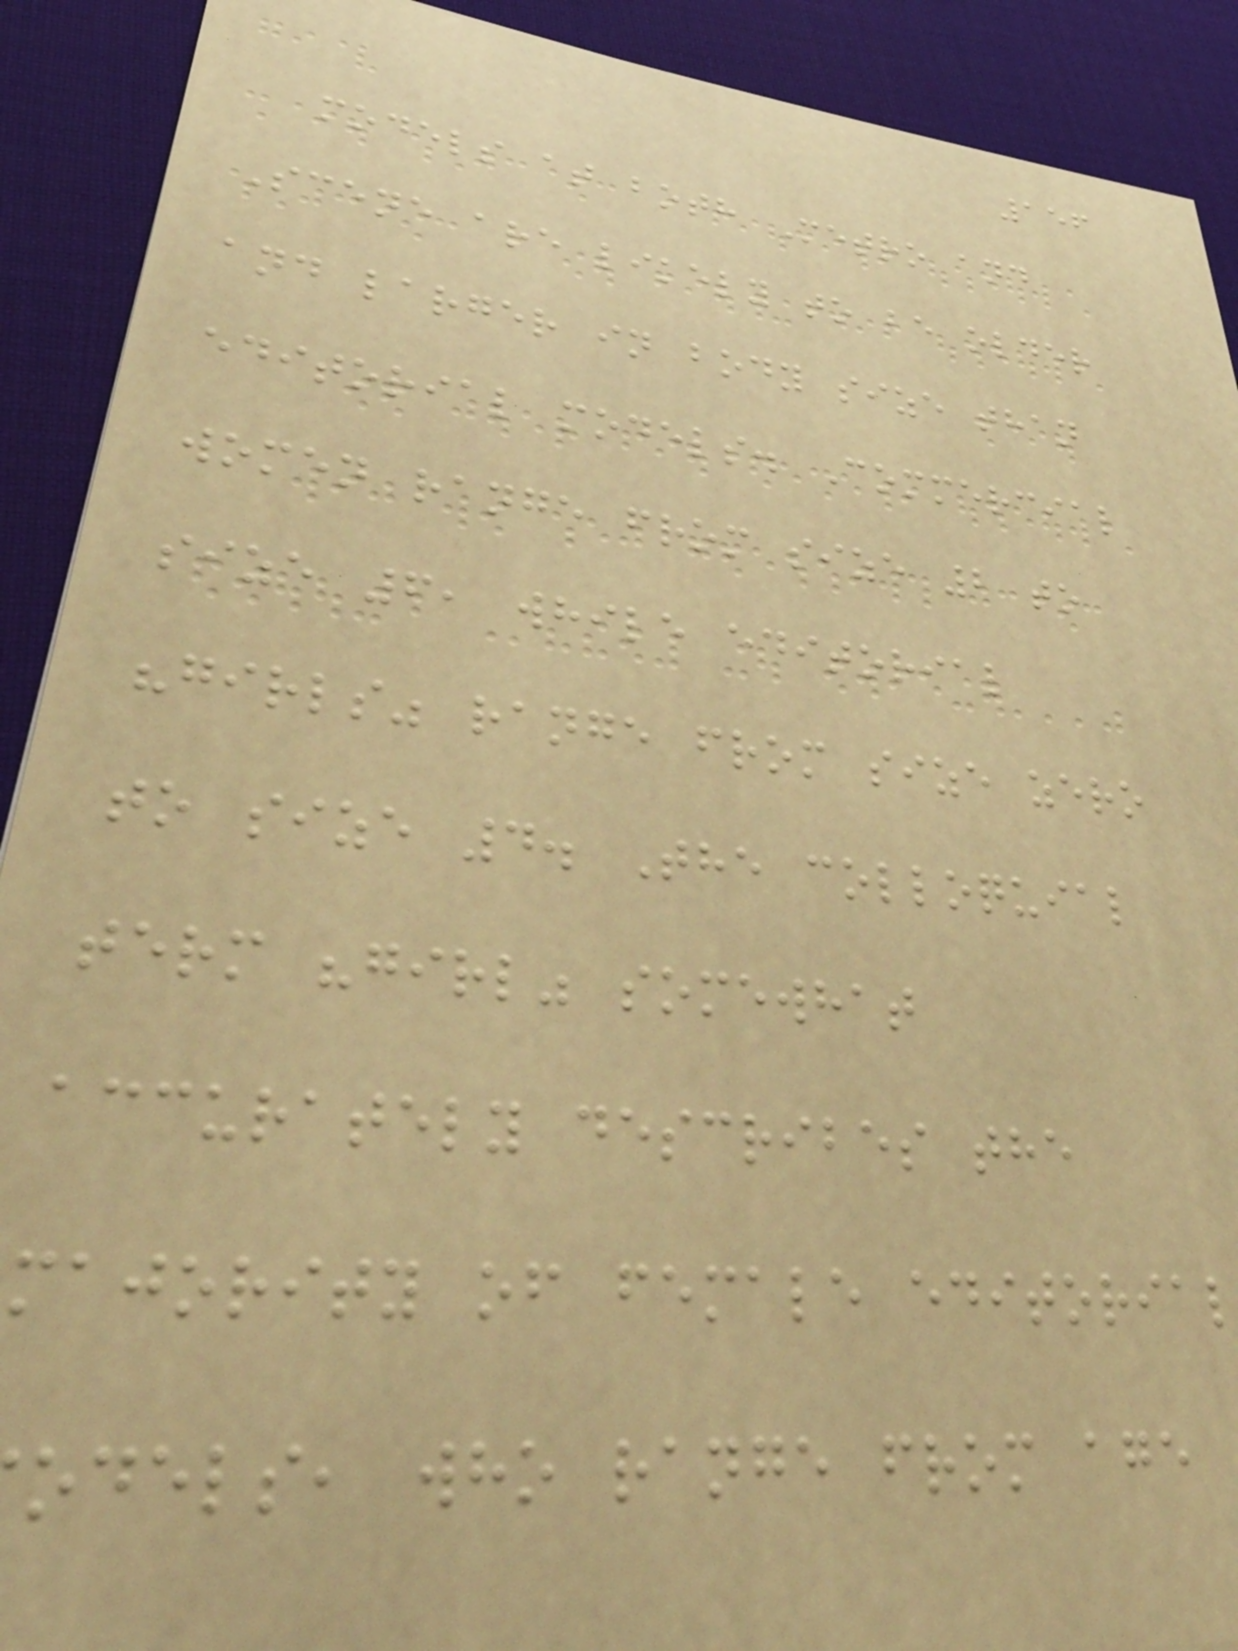156
models at both Metro and
Scene are likely to be older
and larger in body size than
editorial models. Commercial
women range from size 2 to
size 6, while editorial
"girls" range from size zero
to size 4. The colloquial
term "girl" somewhat
accurately describes the
majority of female editoria
odels, who range from age
